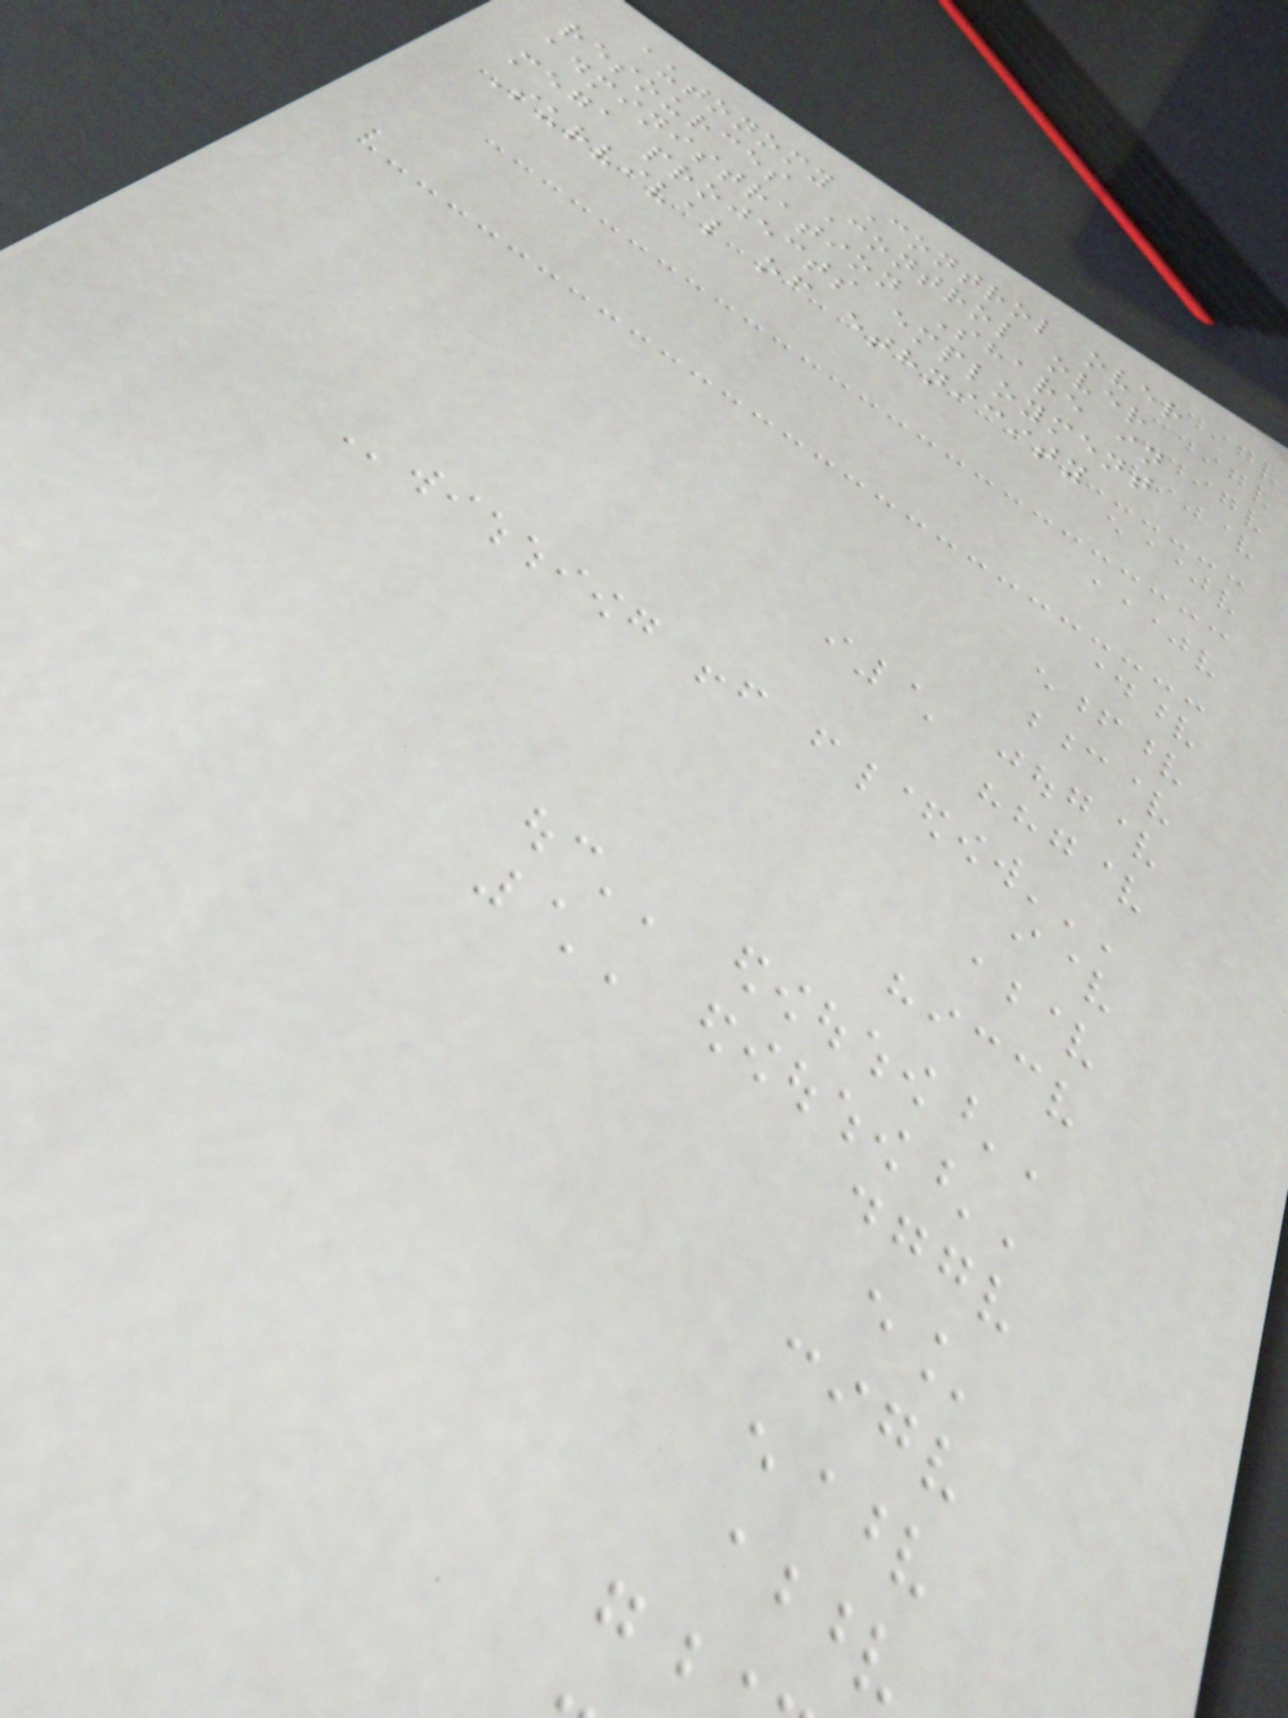autonomy Control over
resources Control over
administration Share in
mega projects employment
Survival of ethnicity
